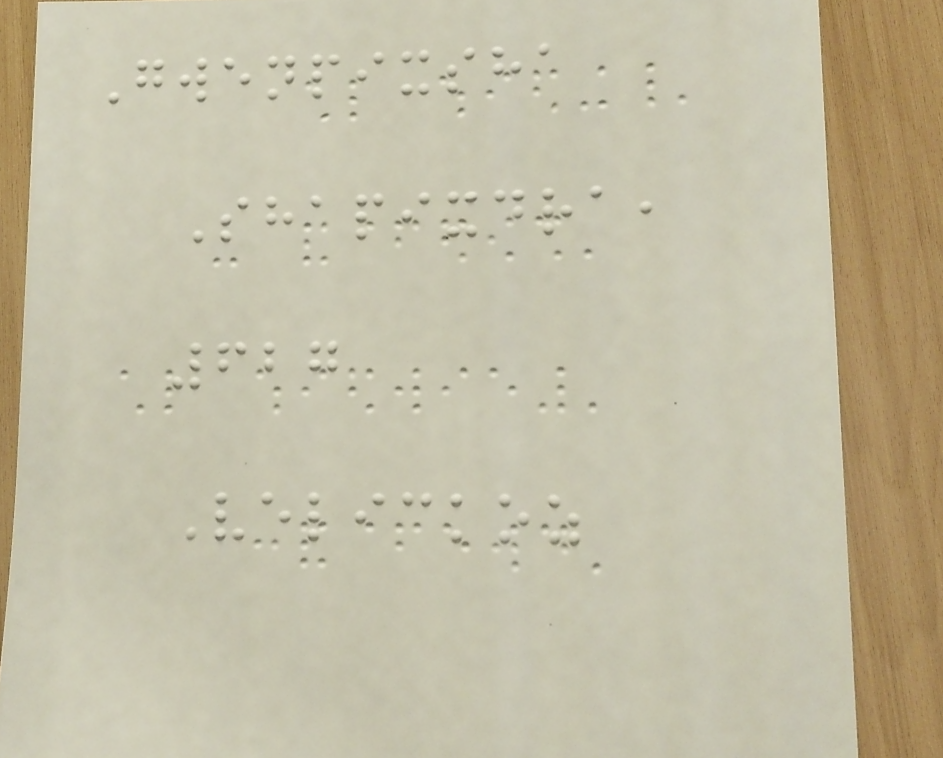Gwenpixsha
Shapixdra,
627
Velickoz
